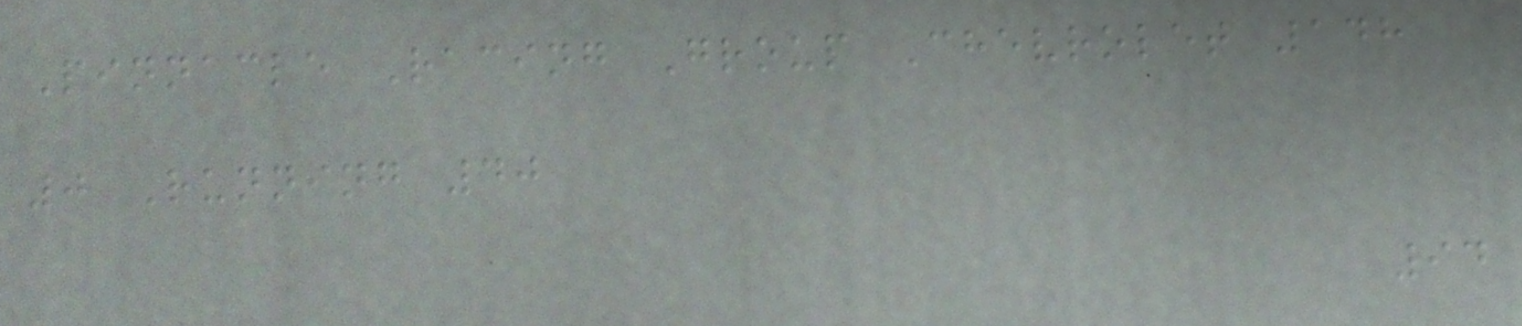Pinnacle Racing Group Chevrolet 148
0 Running 40
94
